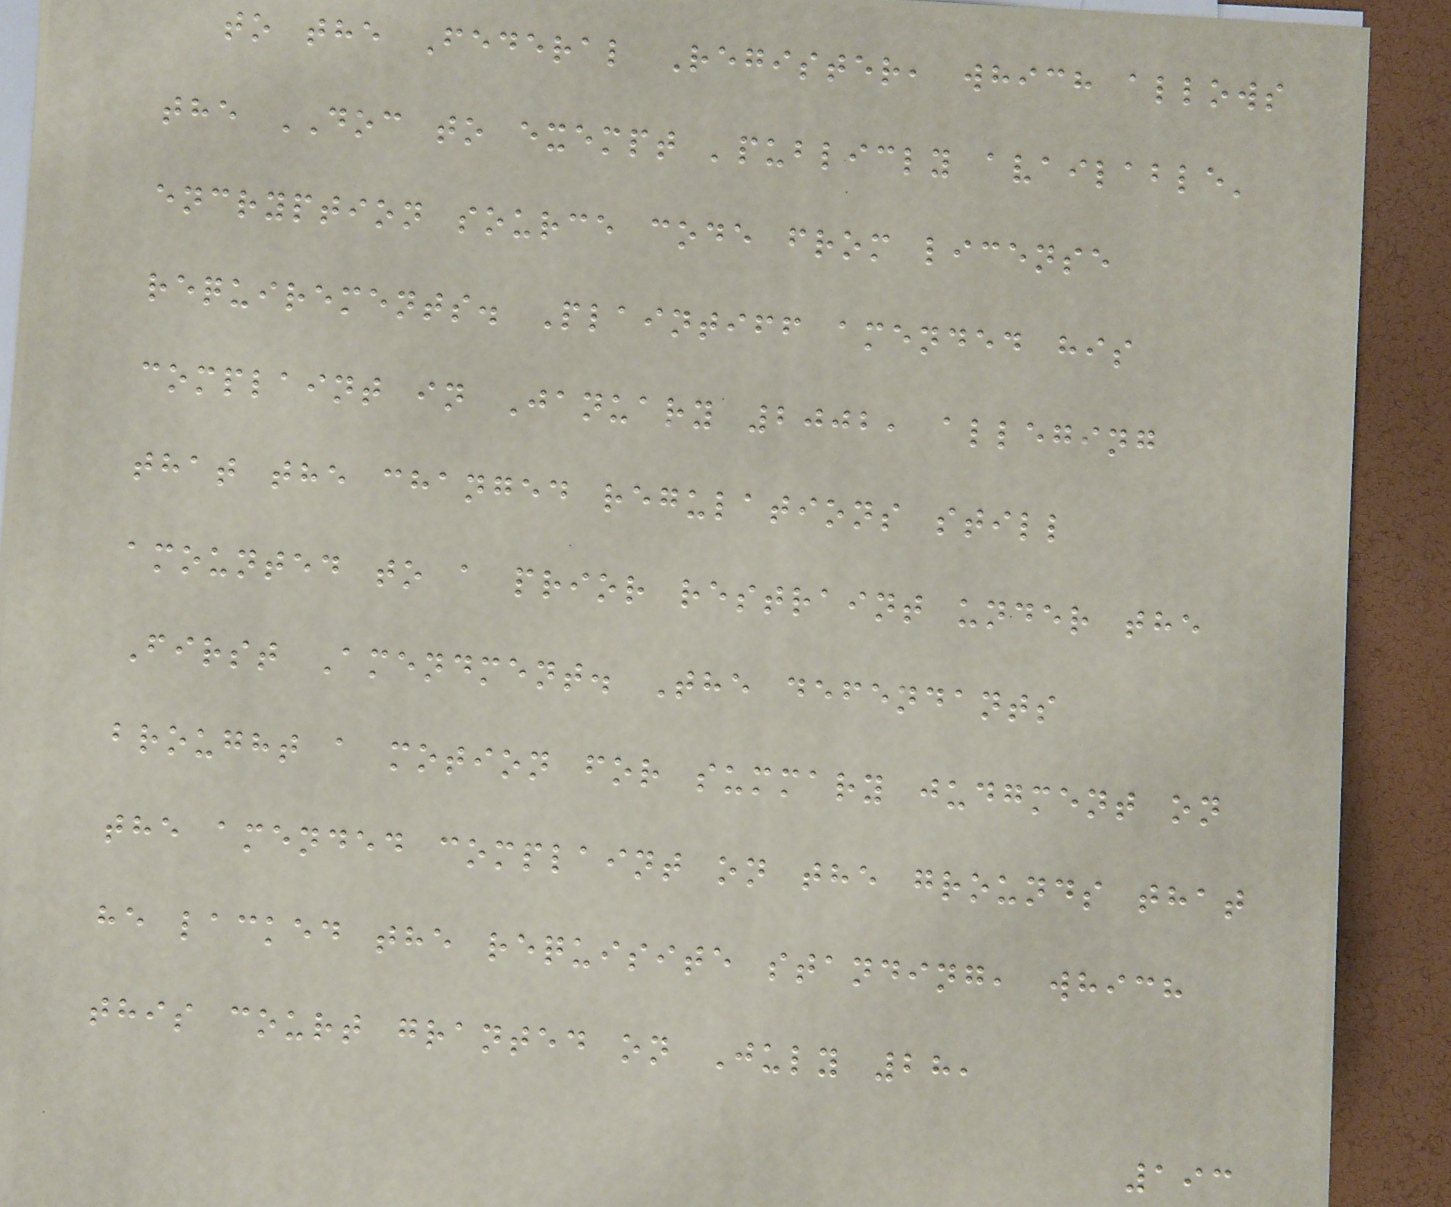to the Federal Register, which allows
the DOC to exempt 'publicly available'
encryption source code from license
requirements. Plaintiff amended his
complaint in January 2002, alleging
that the changed regulations still
amounted to a prior restraint under the
First Amendment. The defendants
brought a motion for summary judgment on
the amended complaint on the grounds that
he lacked the requisite standing, which
this court granted on July 28,
193
